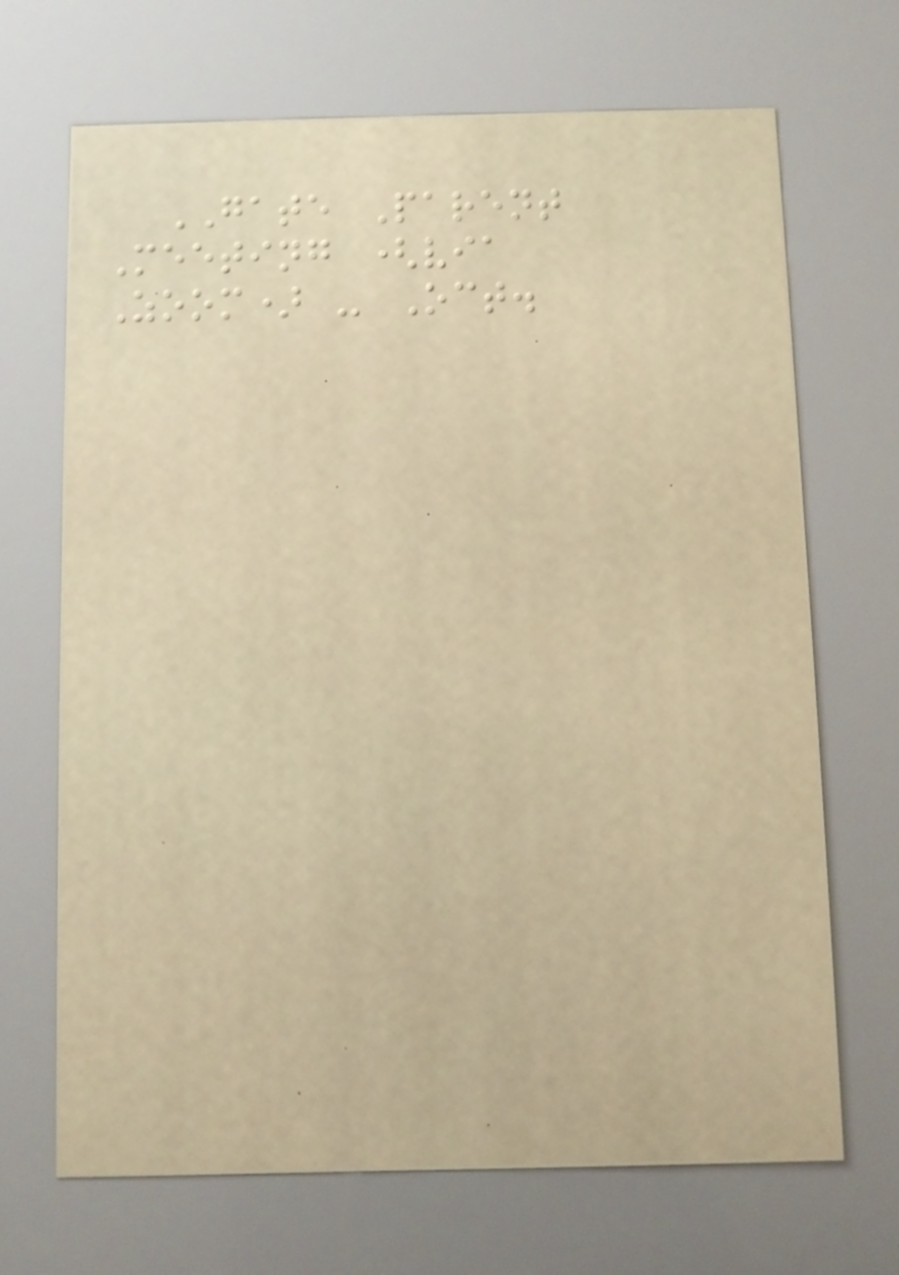GATE Parent
Meeting (via
Zoom) - Oct.
